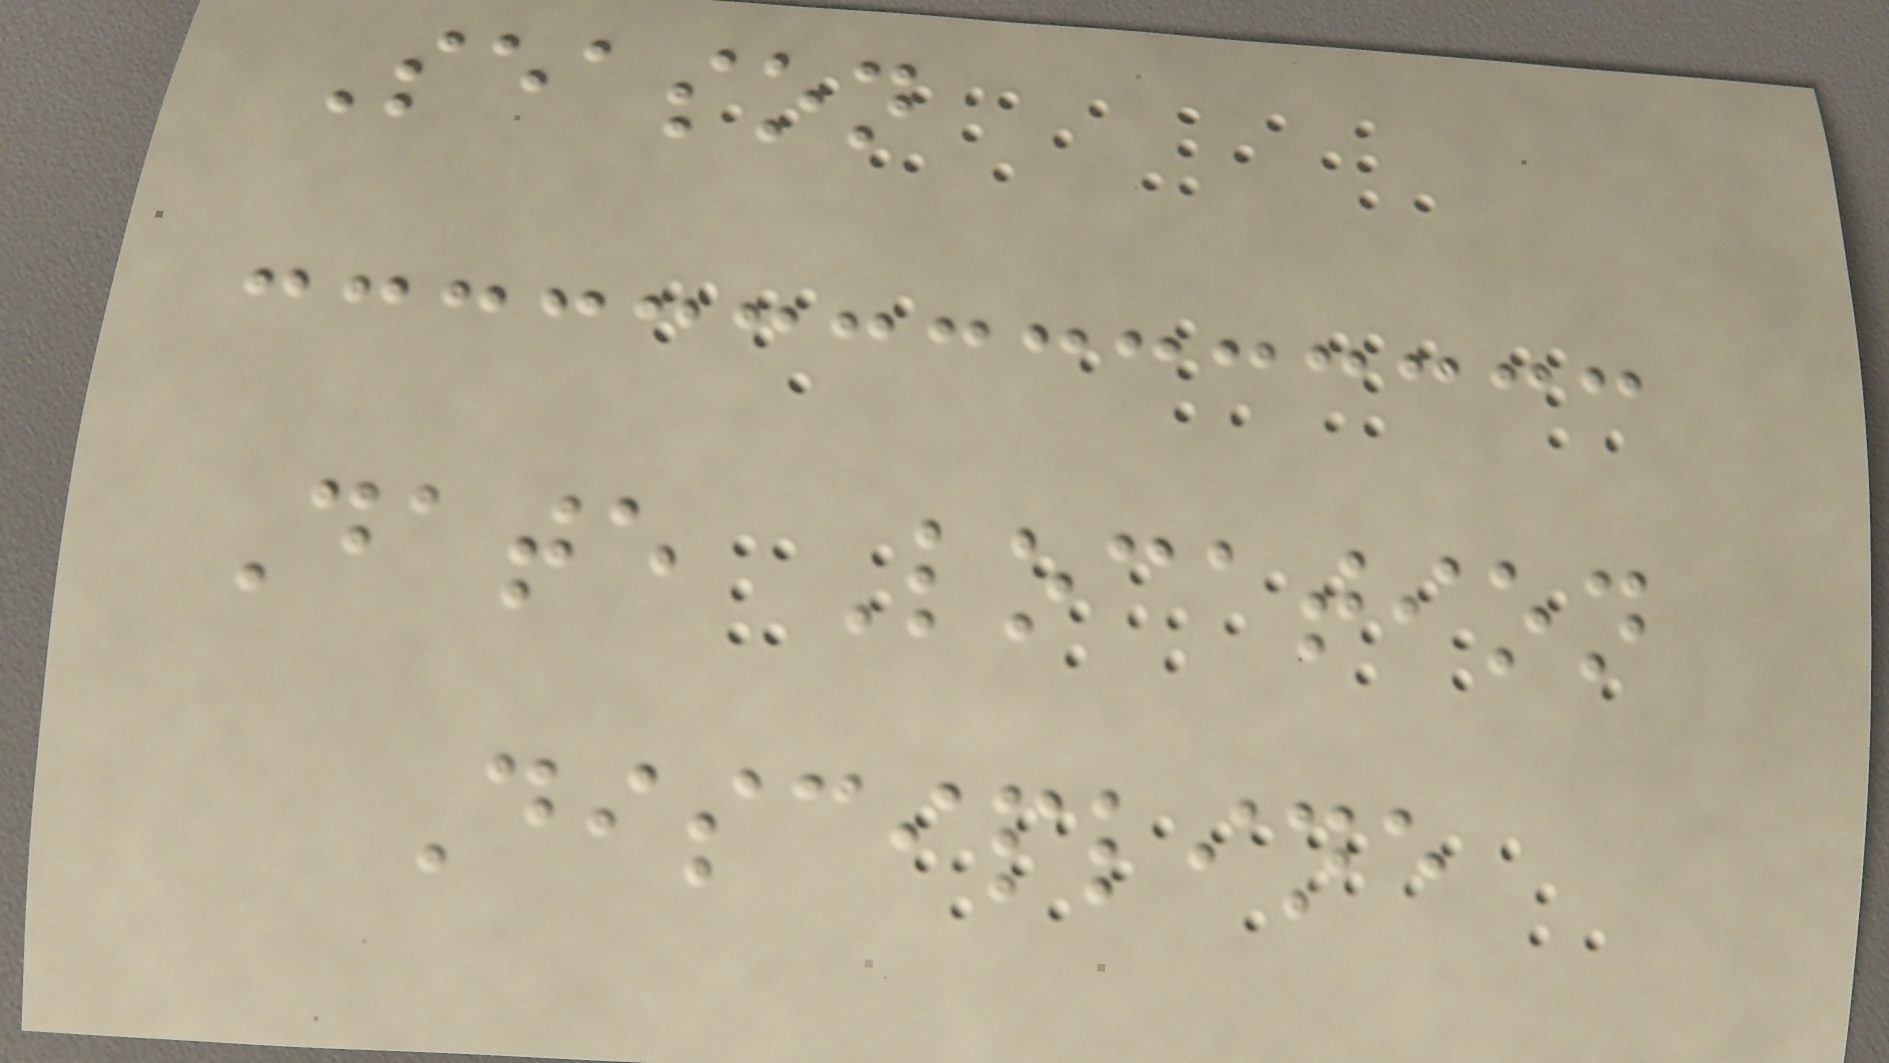Season
Date Location
Discipline
